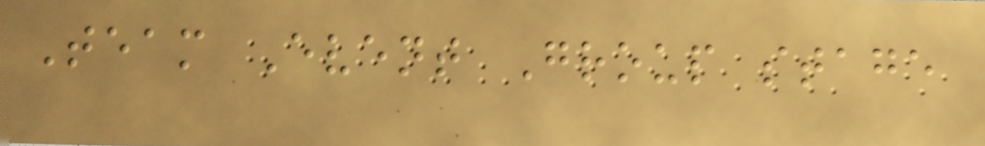Team Event Group stage
